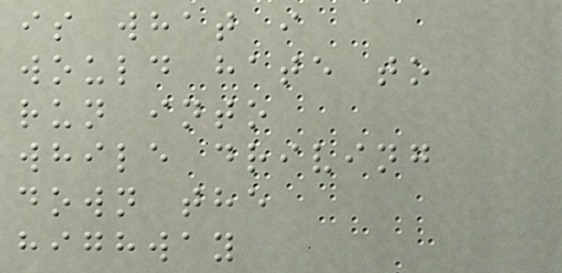is what i
would hate to
run into
while driving
down the
highway
